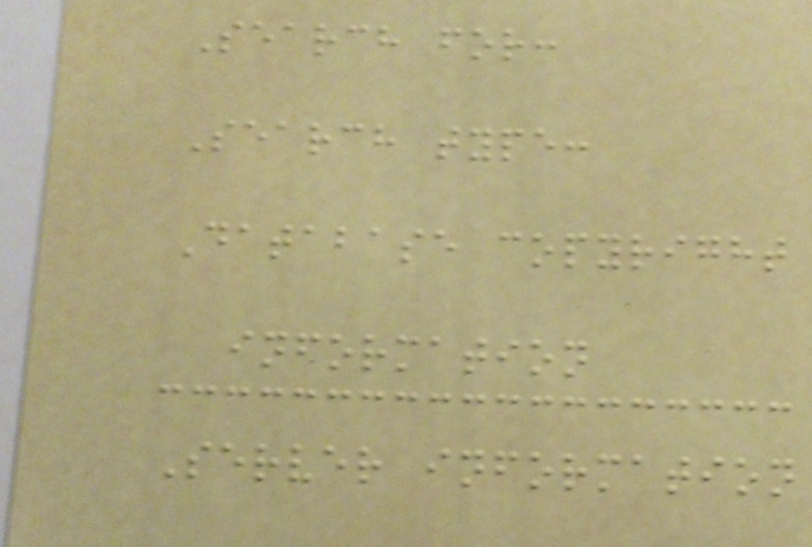Search for:
Search type:
Database copyright
information
Server information
